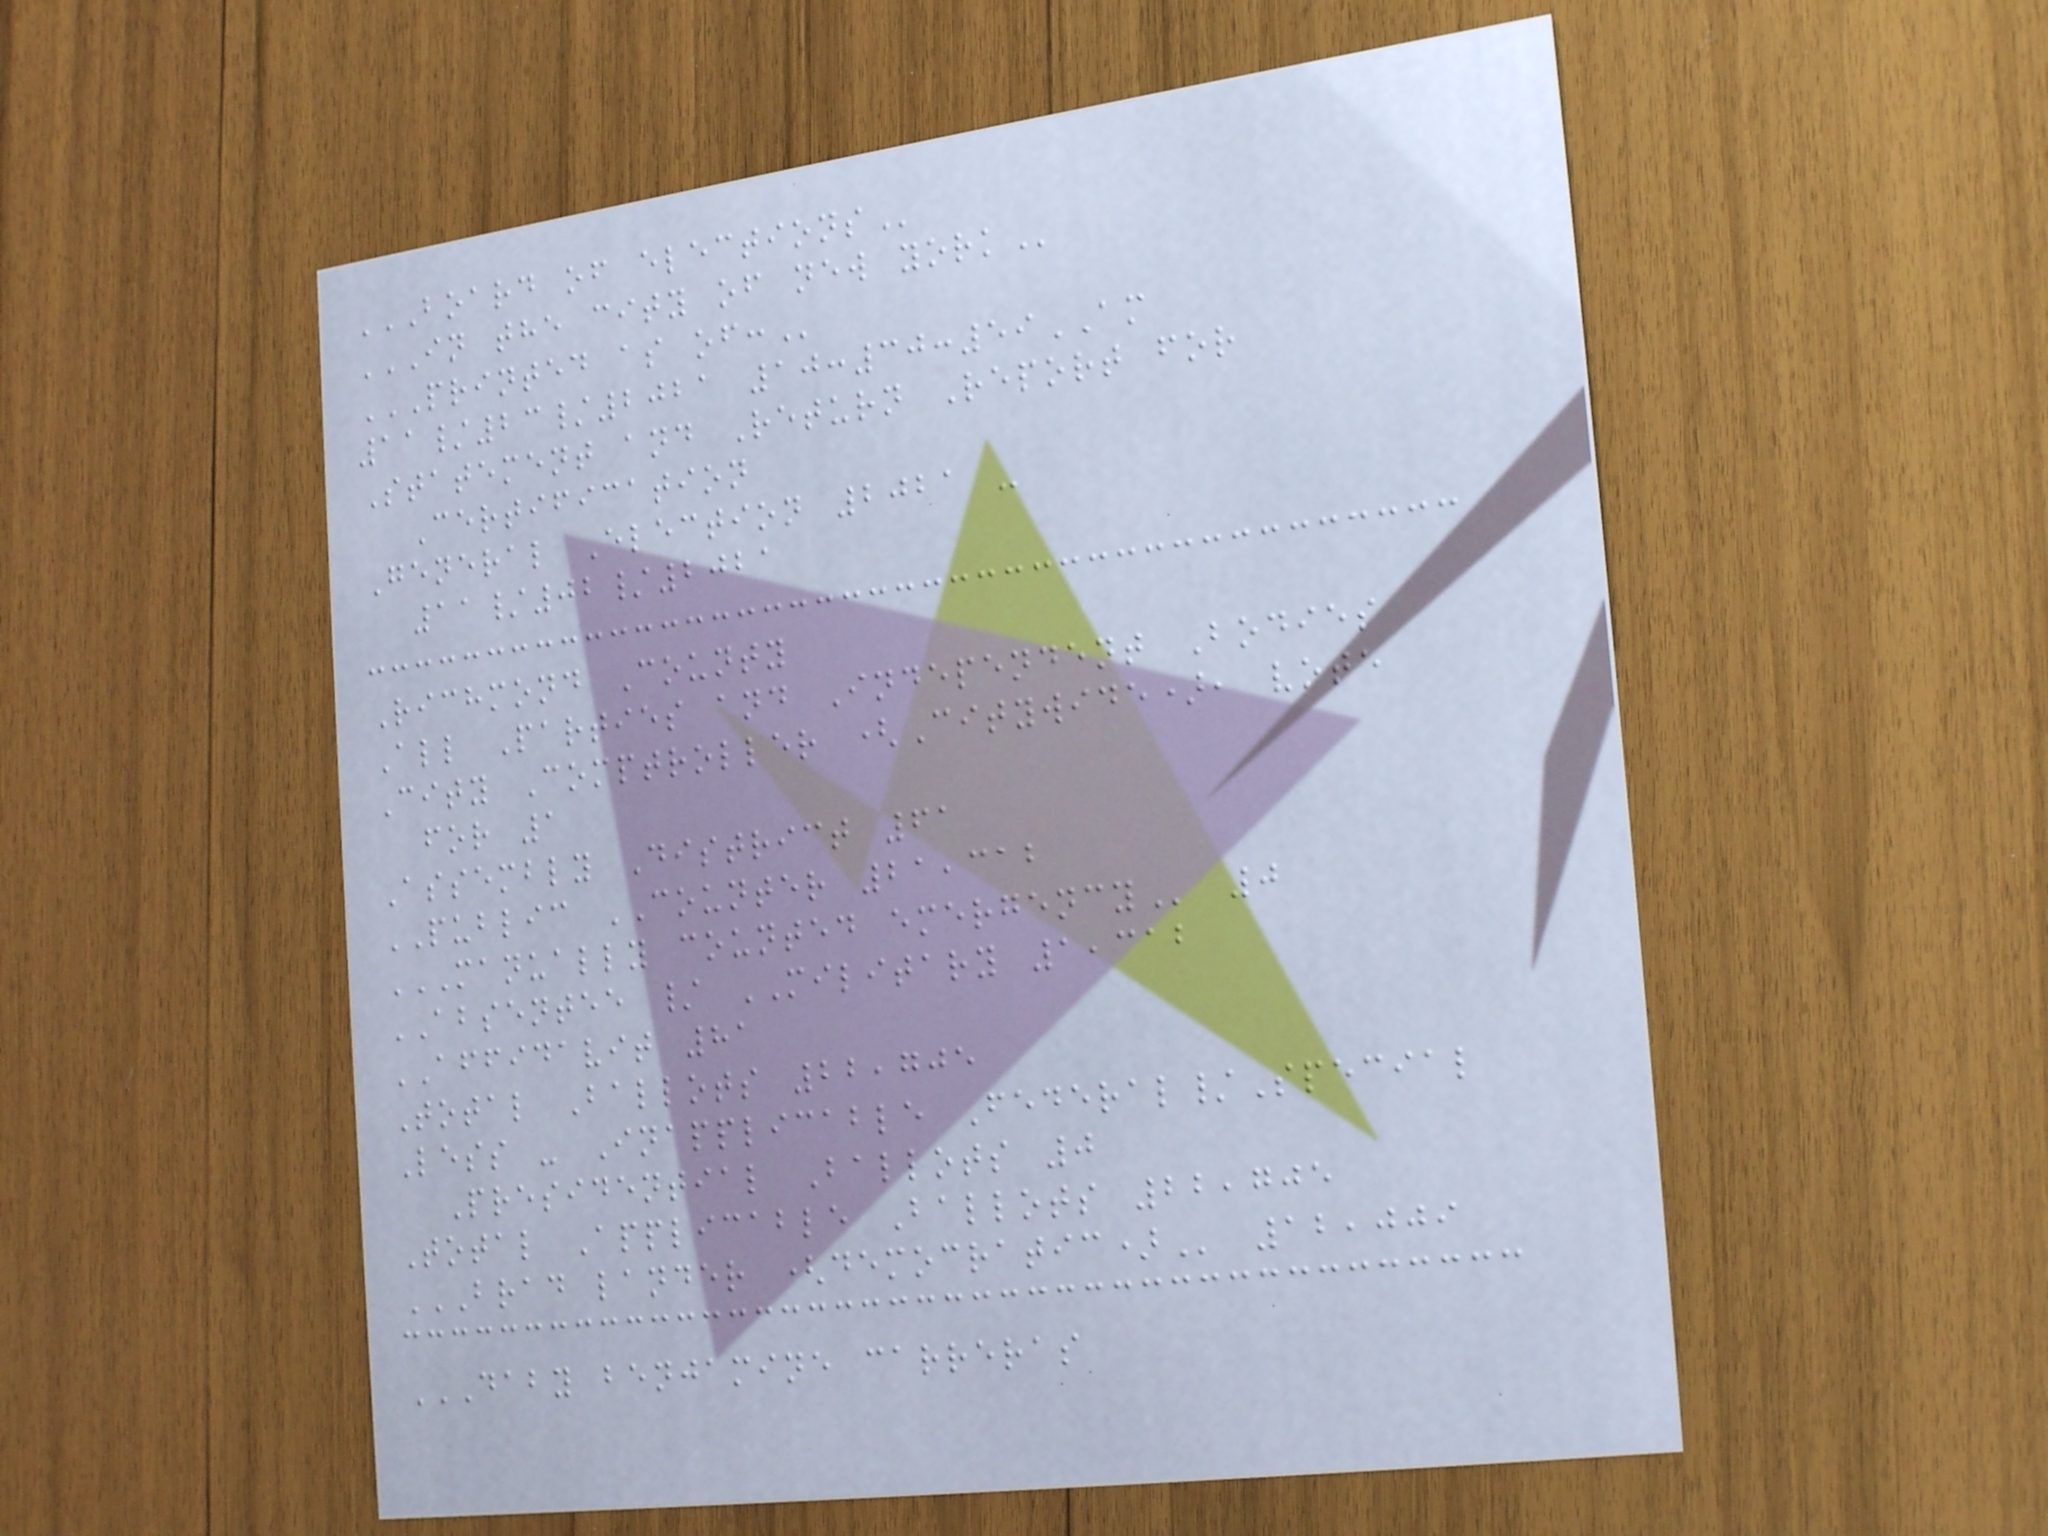BOARD OF ELECTIONS
IN THE CITY OF NEW YORK
PRINTED AS OF:
11/23/2021 10:30:59AM
Statement and Return Report for
Certification
General Election 2021 -
11/02/2021
Richmond County
All Parties and Independent Bodies
City Comptroller (Citywide), vote
for 1
Assembly District 61
PUBLIC COUNTER 21,312
MANUALLY COUNTED EMERGENCY 0
ABSENTEE / MILITARY 1,312
AFFIDAVIT 81
Total Ballots 22,705
Less - Inapplicable Federal/Special
Presidential Ballots 0
Total Applicable Ballots 22,705
BRAD LANDER (DEMOCRATIC) 12,009
DABY BENJAMINE CARRERAS
